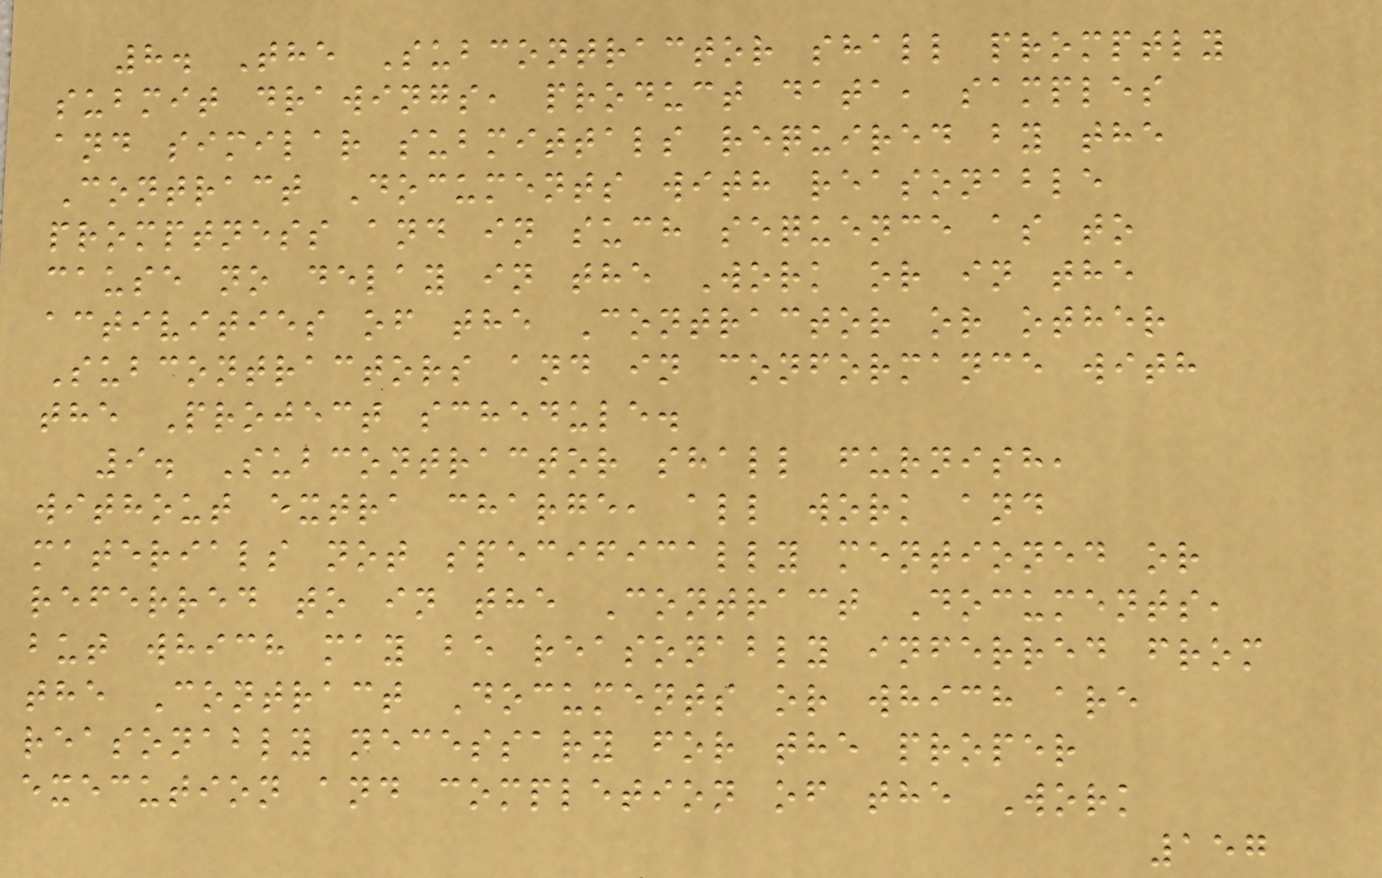8. The Subcontractor shall promptly
submit drawings, product data, samples
and similar submittals required by the
Contract Documents with reasonable
promptness and in such sequence as to
cause no delay in the Work or in the
activities of the Contractor or other
Subcontractors and in conformance with
the Project schedule.
9. Subcontractor shall furnish,
without extra charge, all work and
materials not specifically mentioned or
referred to in the Contract Documents,
but which may be reasonably inferred from
the Contract Documents or which are
reasonably necessary for the proper
execution and completion of the Work
157
